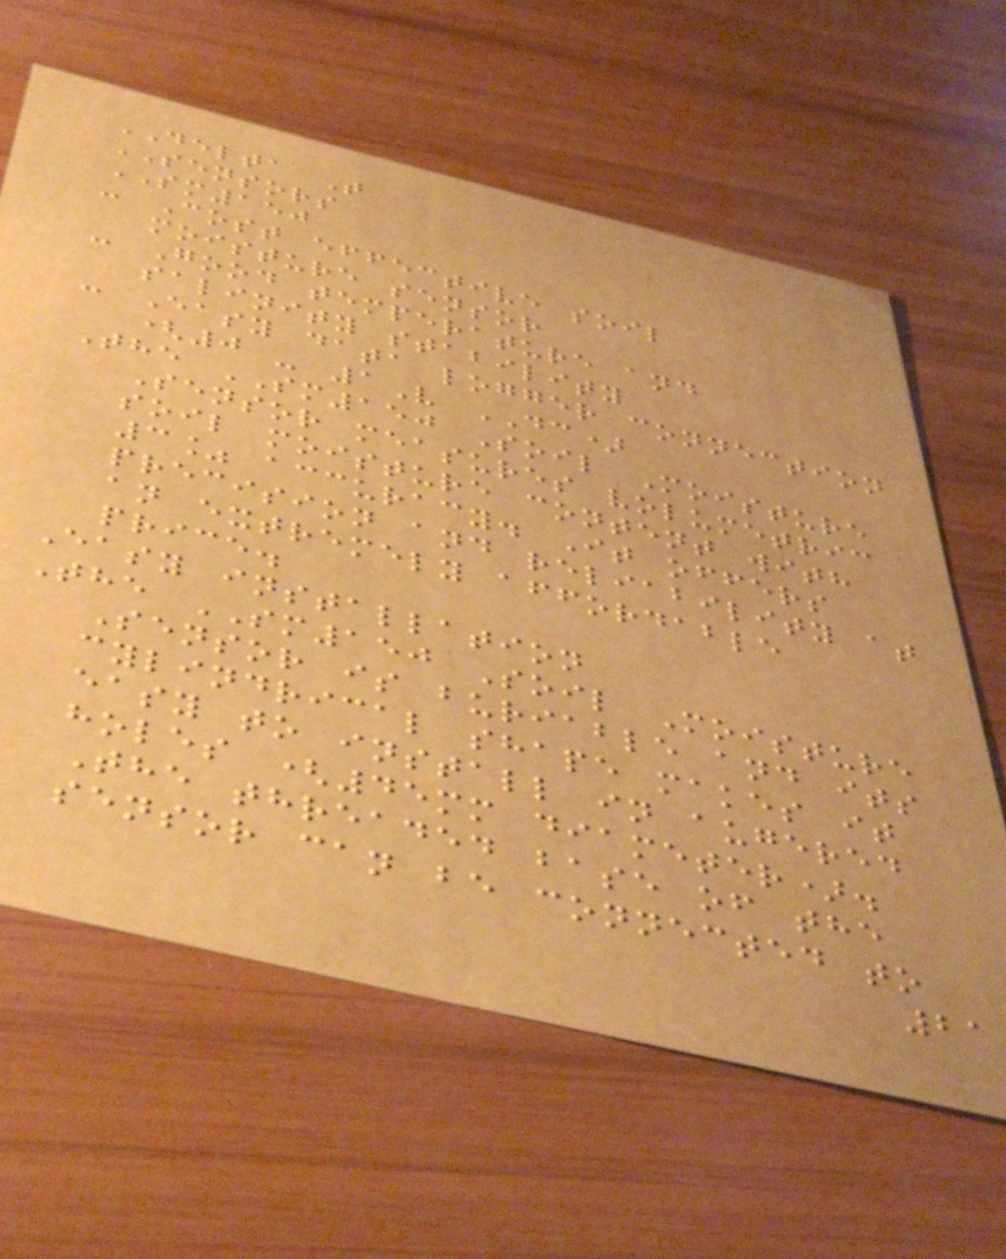DELTA T
SENSORS
SM150
- Cost effective soil
moisture sensor
- Good temperature and
salinity stability
- Easy data logger connection
(0 - 1V DC)
The SM150 Soil Moisture
Sensor measures volumetric
soil moisture content with
3% accuracy. It offers
precision and reliability at
an extremely affordable
price.
Easy installation
The SM150 Soil Moisture
Sensor is buriable and its
cylindrical shape makes it
easy to install in augered
holes (45mm diameter).
The threaded base of the
sensor can be connected to
21
